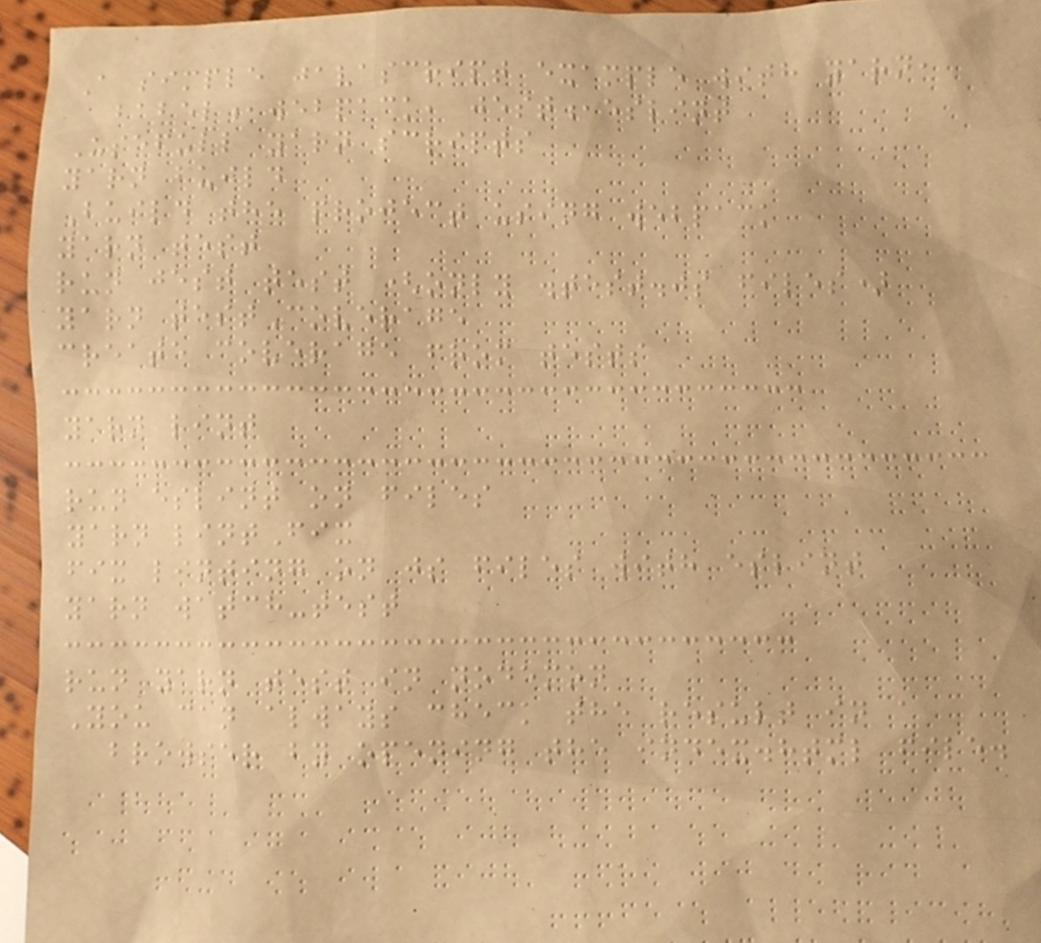A simple javascript example with yarn,
babel,webpack, jest,eslint
Usefull yarn scripts
yarn build
Build the project using webpack
yarn test
run jest test (only .test.js files)
yarn testCoverage
create coverage from tests
yarn lint
run eslint on files
yarn lintFix
fix linting on js files with eslint
yarn watch-test
run yarn test in nodemon
You can always check the result in a
browser by opening the index.html file.
